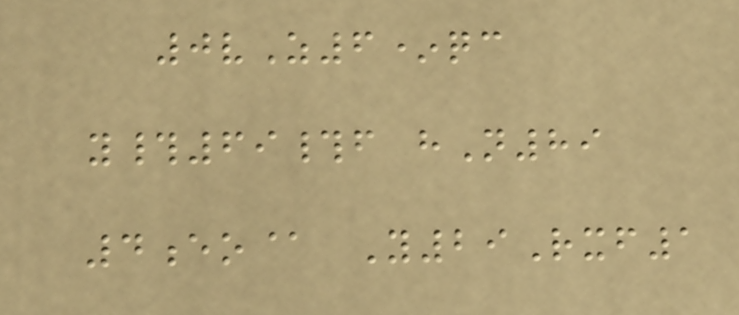0vZ6*qc
y#69#f hN89
4eo@ Y29Rxf1
